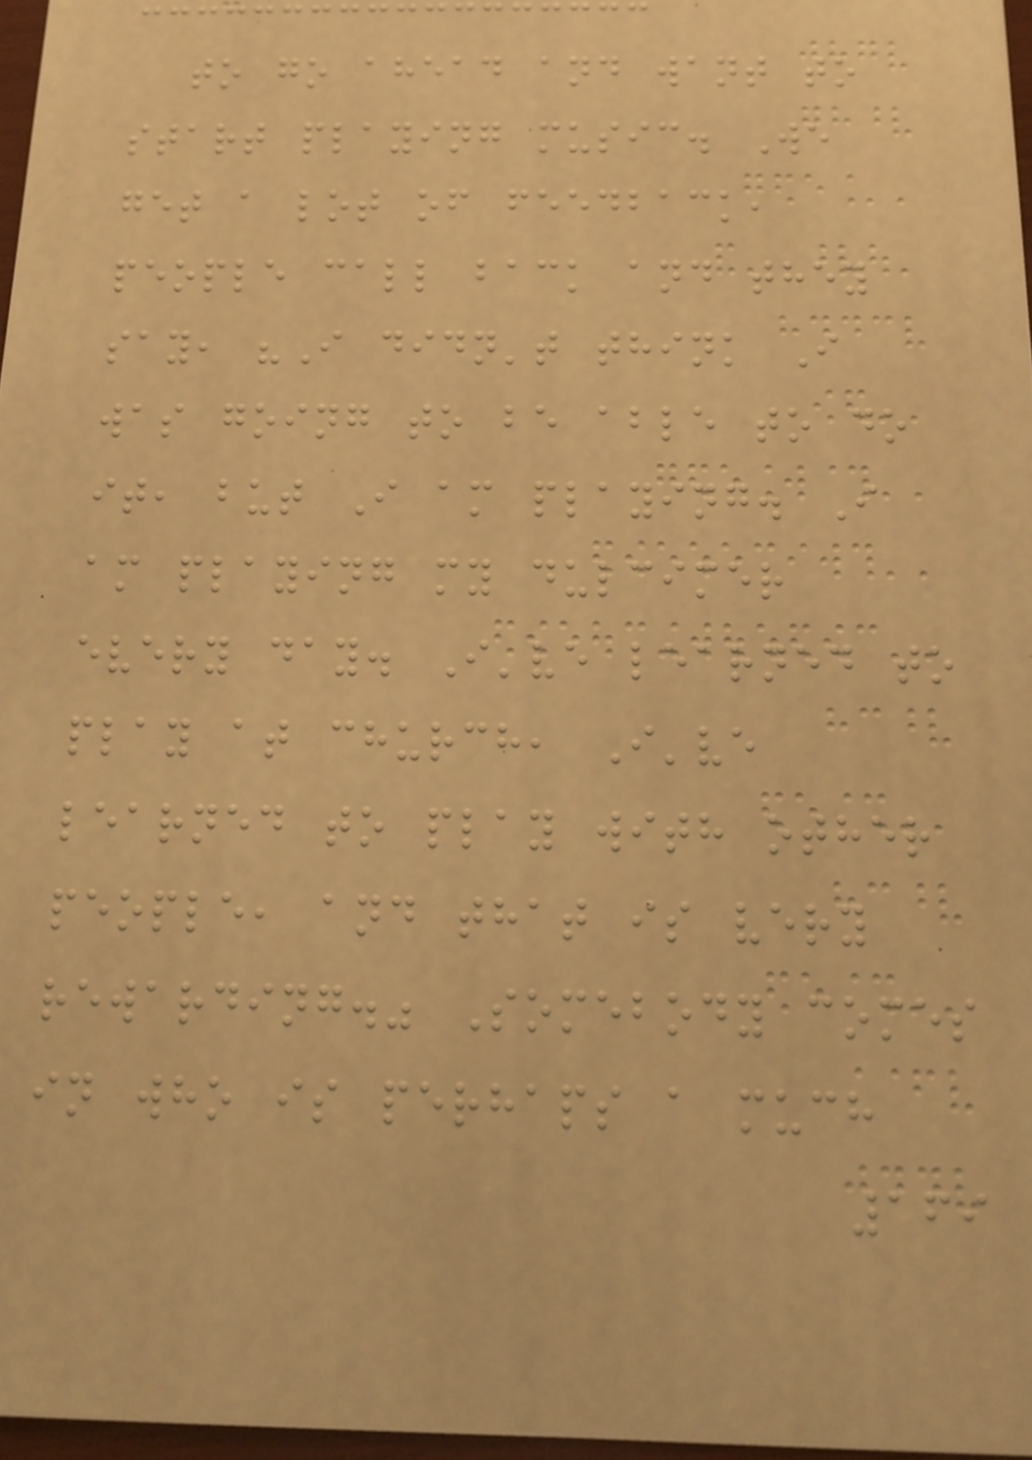to go ahead and want to
start playing music. We
get a lot of feedback,
people call back and they
say, "I didn't think I
was going to be able to do
it, but I am playing. I
am playing my dulcimer
every day. I've learned to
play at church, I've
learned to play with other
people, and that is very
rewarding." Somebody comes
in who is perhaps a much
169
